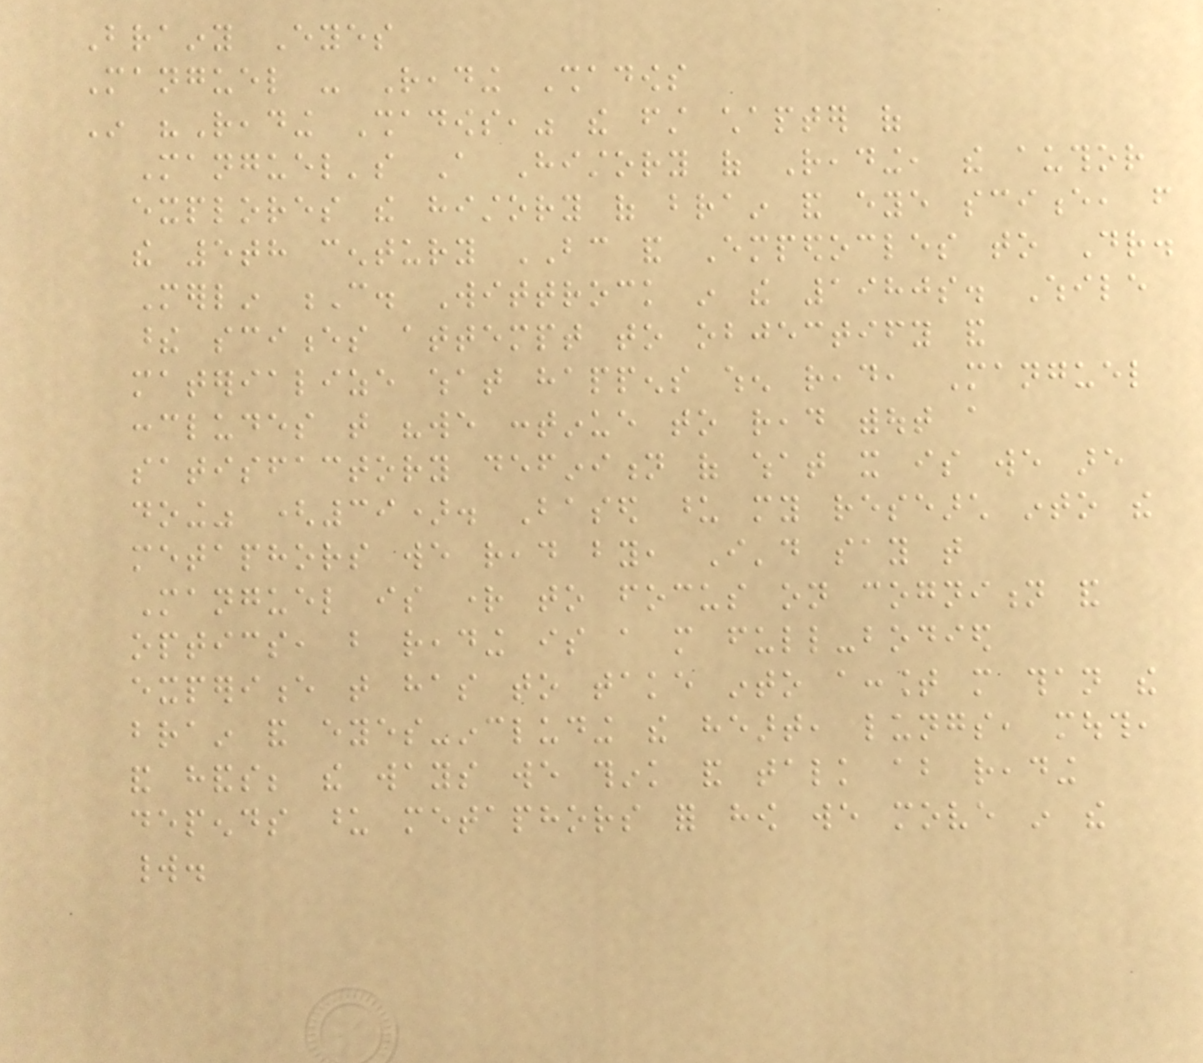Brainy Eyes
Manguel - Reading Shadows
In "Reading Shadows," the first chapter of
Manguel's A History of Reading, the author
explores the history of brain and eye science, from
the 5th century BC and Empedocles to Dr.
Merlin C. Wittrock in the 1980s. While
these sciences attempt to objectify and
materialize what happens when read, Manguel
concludes that "we continue to read without a
satisfactory definition of what it is we are
doing" (39). Based upon my research into the
metaphors we read by, I'd say that
Manguel is right to focus on cognition and
optics, but reading is a more full-bodied
experience that has to take into account more than the
brain and eyes-including the heart, lungs, mouth,
and hands; the ways we think and talk about reading
depends upon metaphors for how we move in the
world.
